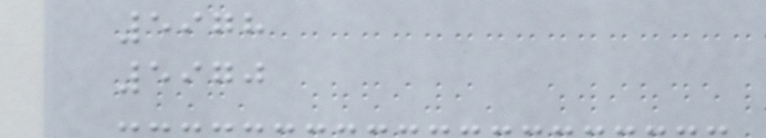5978
5970
